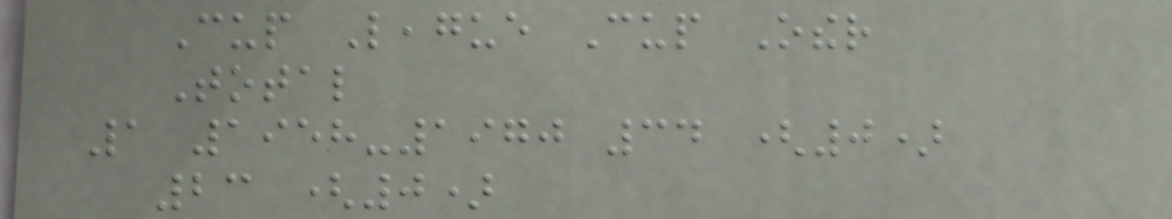Cup League Cup Other
Total
1 1958-1970 34 (0)
23 (0)
